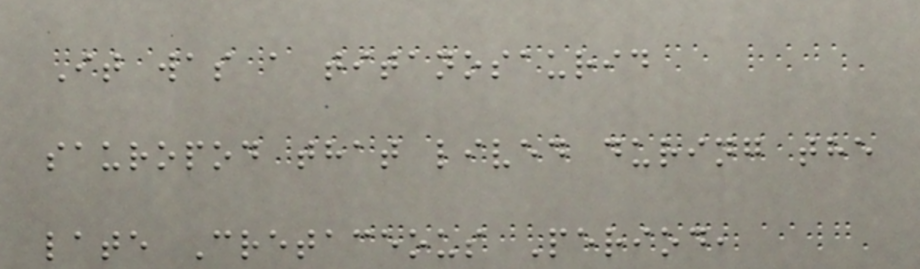It was a titanosaurid
sauropod that lived during the
late Cretaceous Period,
